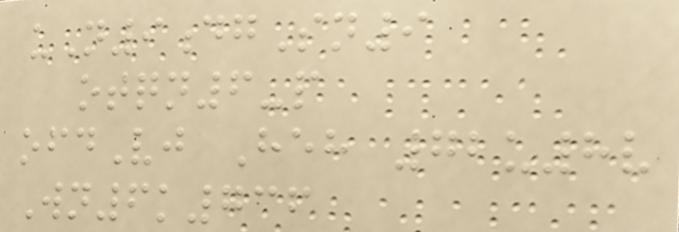uN9dgSn9
otqn6-p
ofdVj Heh 72u8v
Wn6k736
